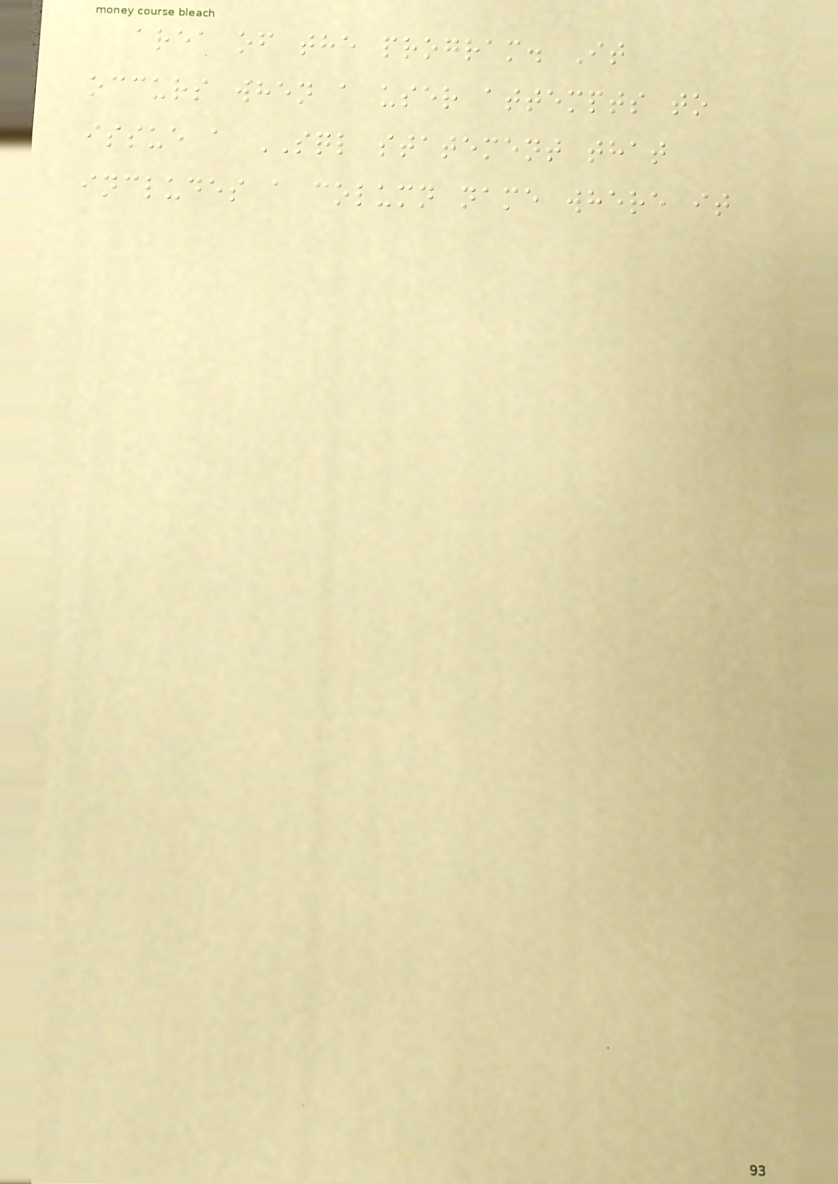area of the program. It
occurs when a user attempts to
issue a SQL statement that
includes a column name where it
